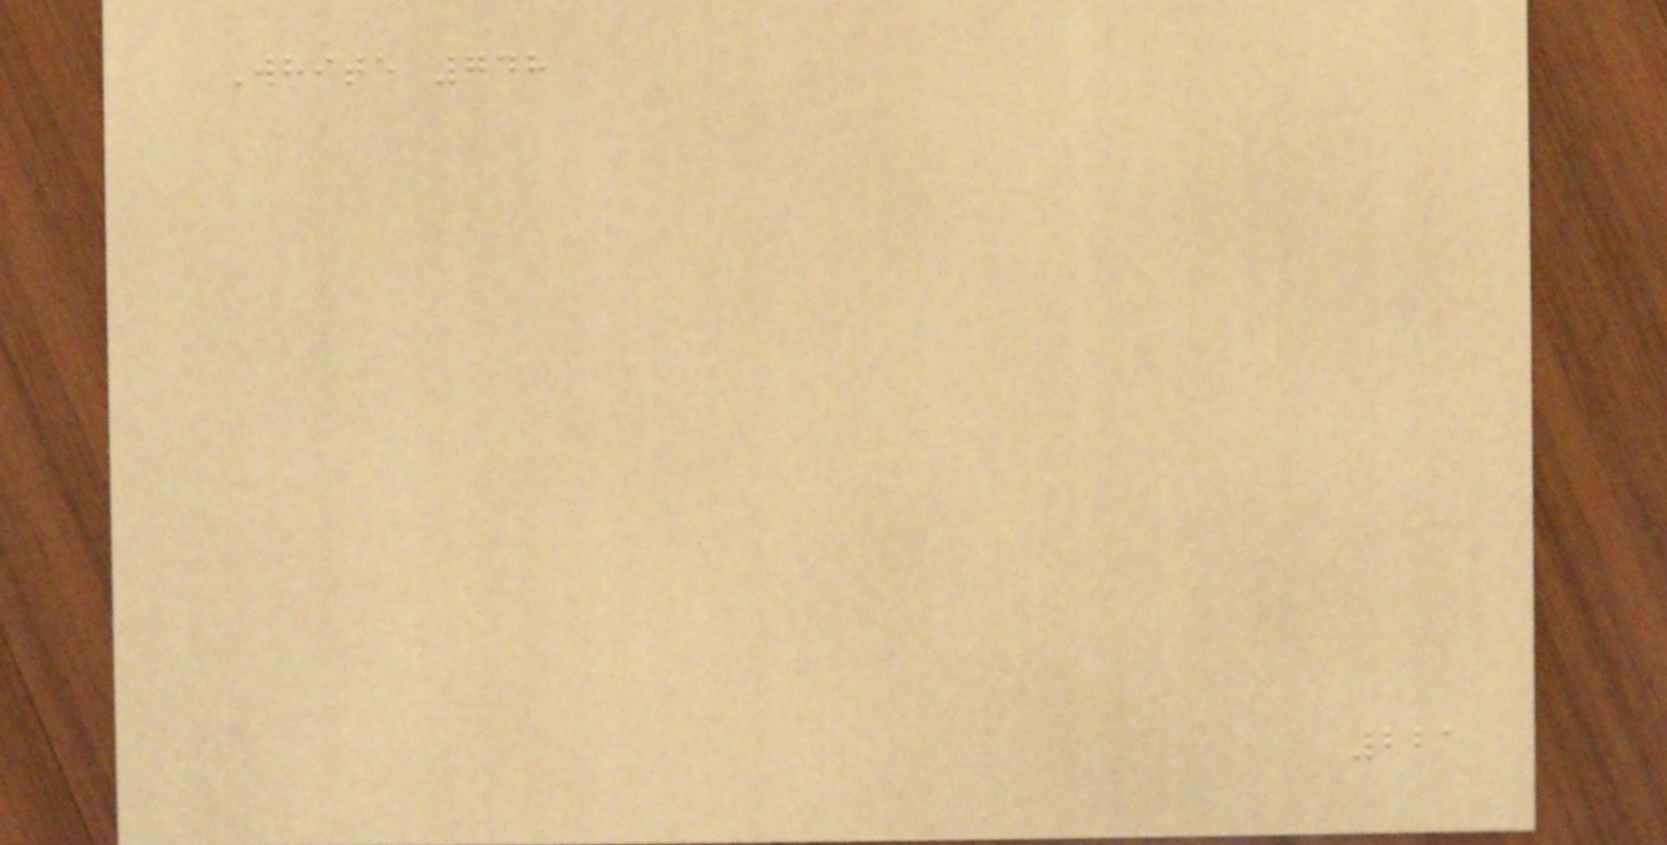White 748
221
